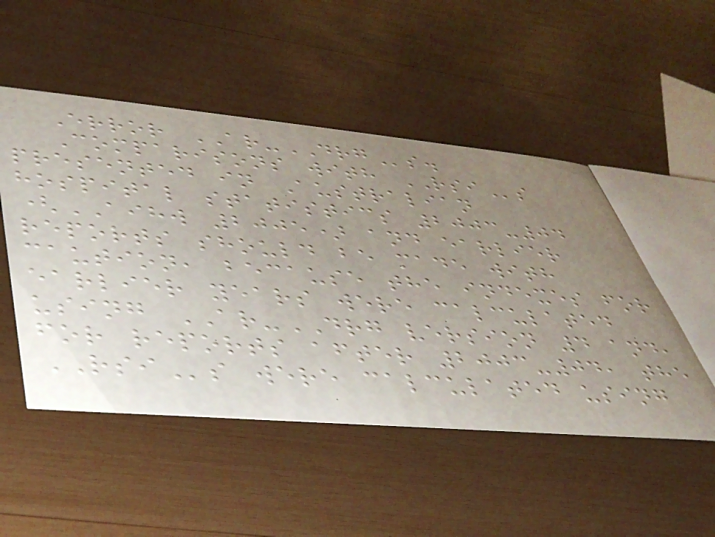Error AR-DRGs.
Comparisons with RSIs
presented in Australian
hospital statistics 2003-04
(AIHW 2005) and earlier
reports should be made with
caution, because the indexes for
earlier years were calculated
using AR-DRG version 4 and,
for reports after 2003-04, the
RSIs were calculated using
